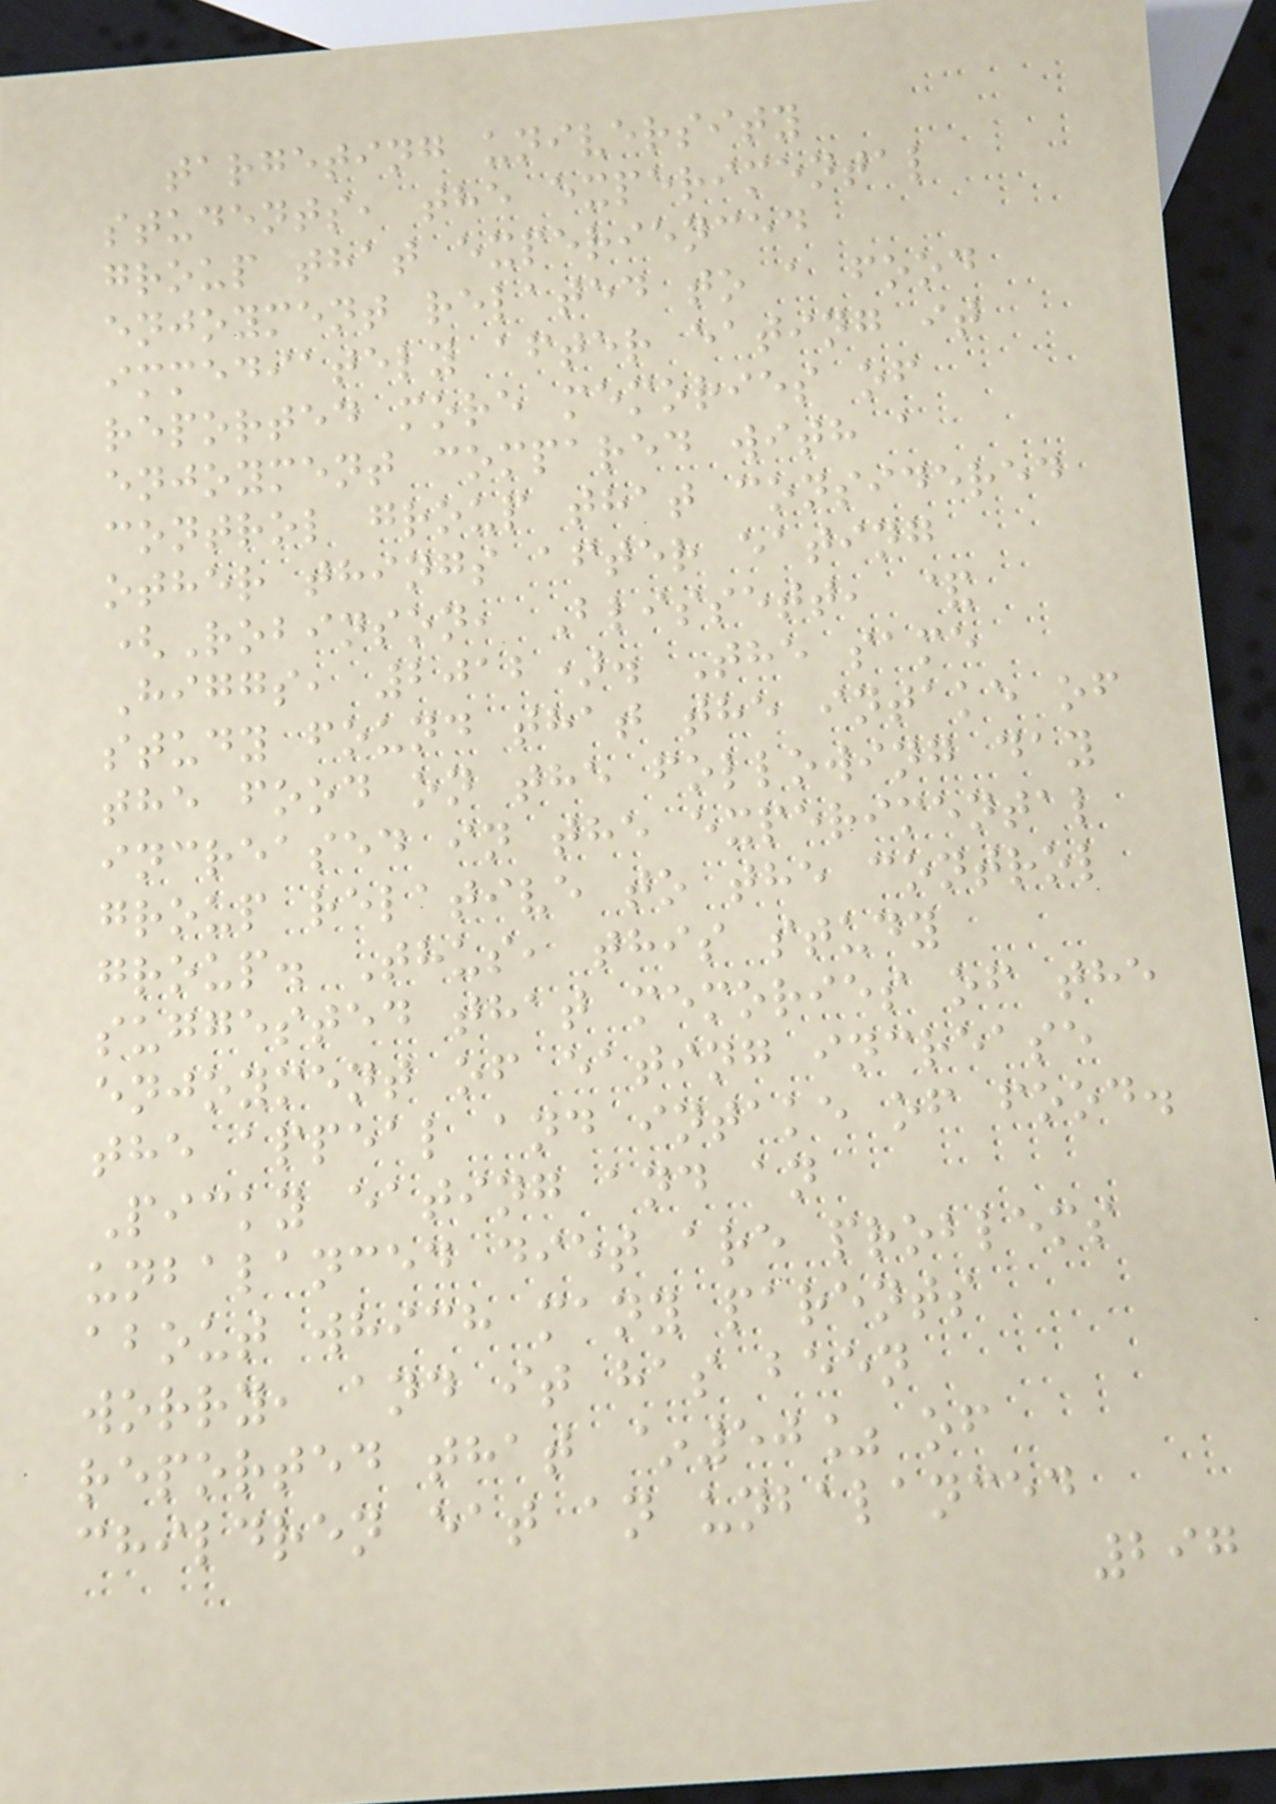targeting university
students, the experimental
group that experienced
enjoyment related to a food
immediately after eating it
reported more memories of
enjoyment compared with a
control group that considered
other things after eating
(Robinson, Blissett, &
Higgs, 2012). The same
study found that the intake of
the food on the following day
increased in the experimental
group relative to the control
group. Thus, this study
suggested that memories of the
enjoyment of eating increase
the appeal and intake of food.
Picky eating and an
unbalanced diet are problems
about which many parents
worry, and it has been
reported that ~50% of
children eat an unbalanced
297
